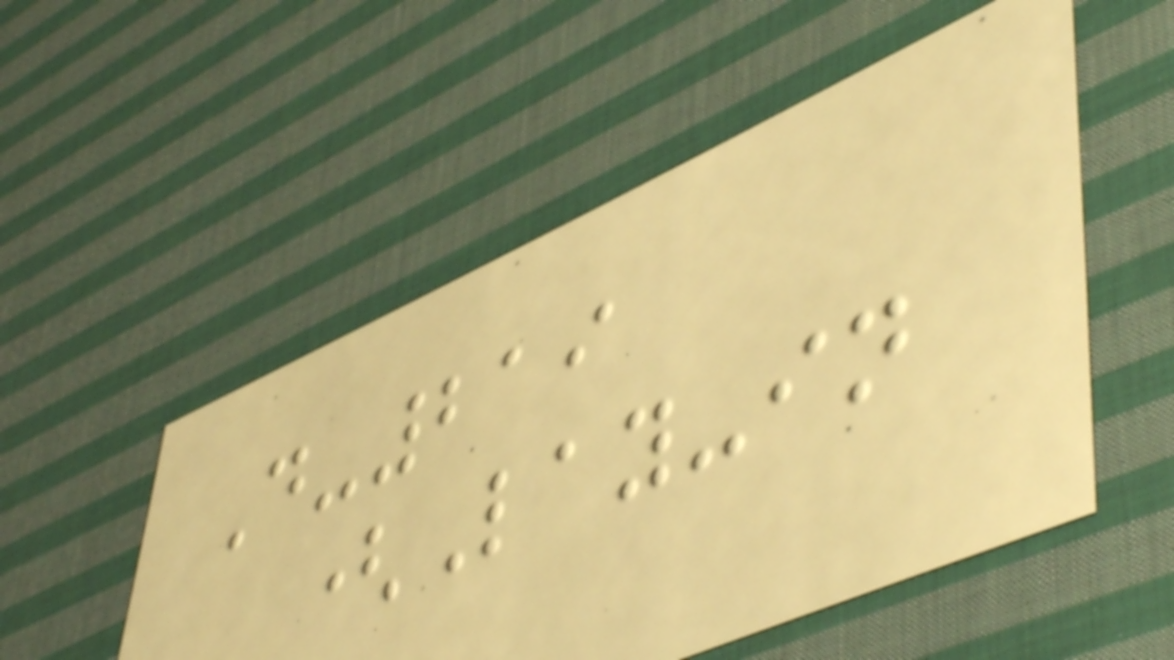D-219
(Lay-in
